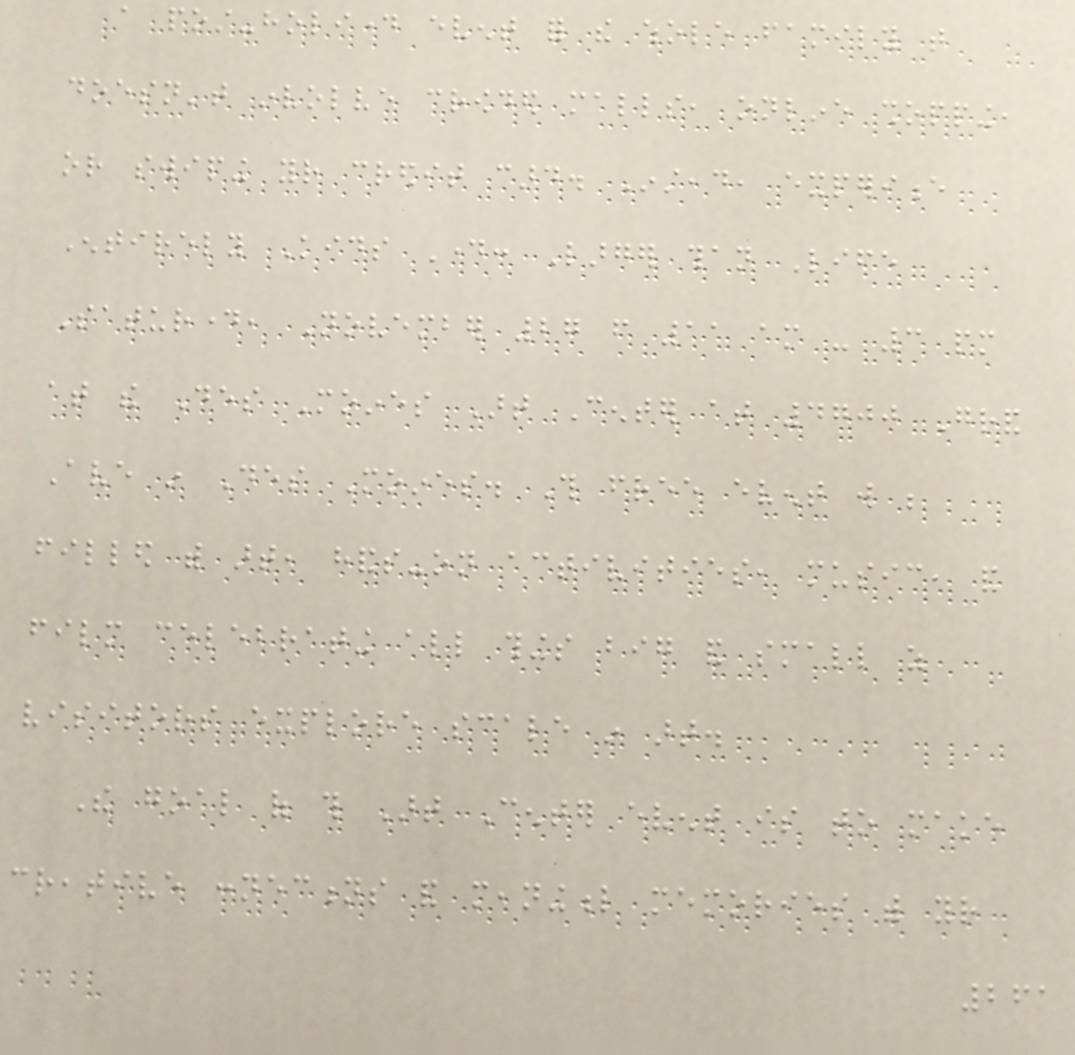a post-holiday event for the whole family that
doesn't involve crowded malls, online shopping,
or swiping your credit card. Instead, experience
Entirely Kids Day: Larger than Life
Saturday, November 27 from 11 am - 3 pm
at the Des Moines Art Center at 4700 Grand
Ave in Des Moines. This free event will be
filled with art, hands-on activities, music, and
film celebrating all things big and small as
visitors explore scale in art.
The goal of this Art Center event is to make
creative connections and meaningful memories with your
261
